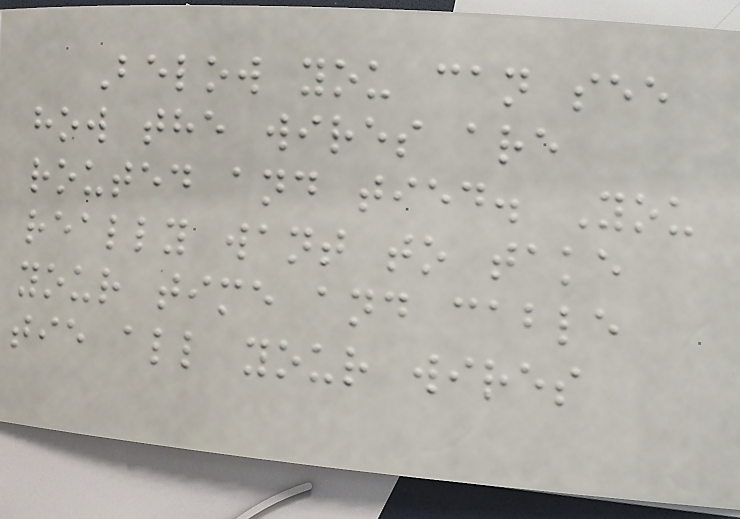Below you can see
how the wires are
routed and tied. You
really want to take
your time and cable
tie all your wires
